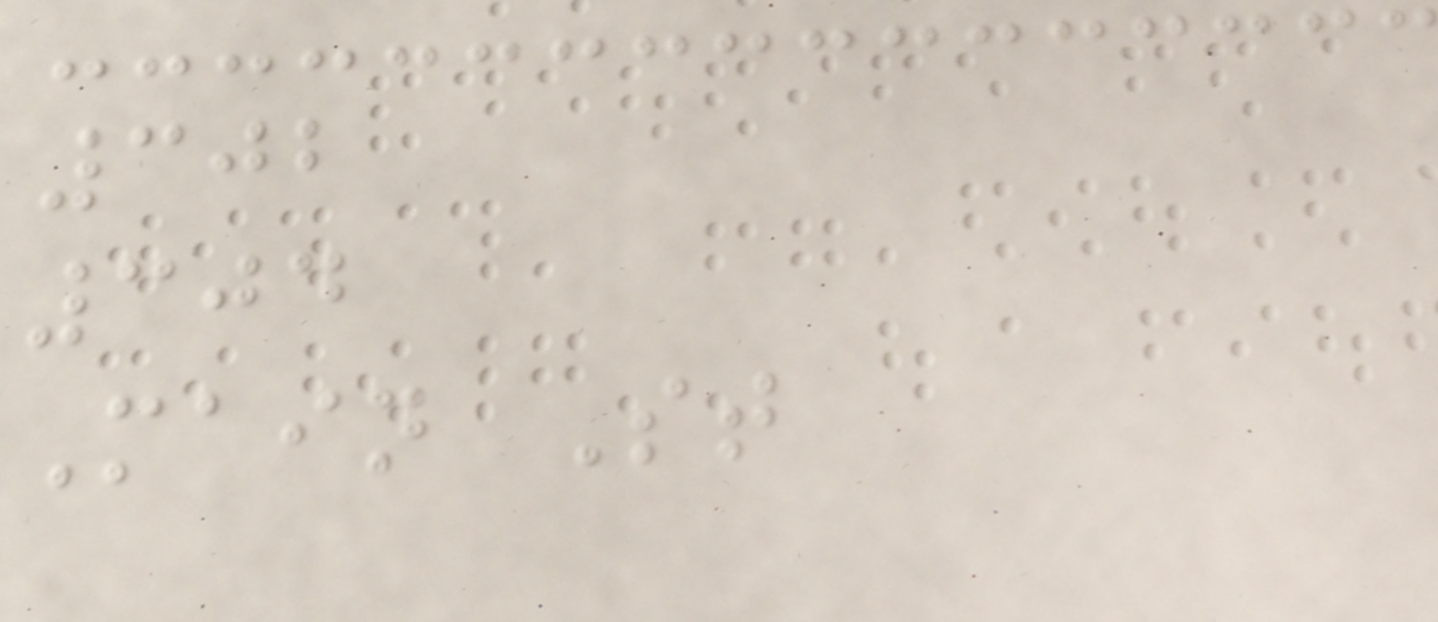302
304
Main St
